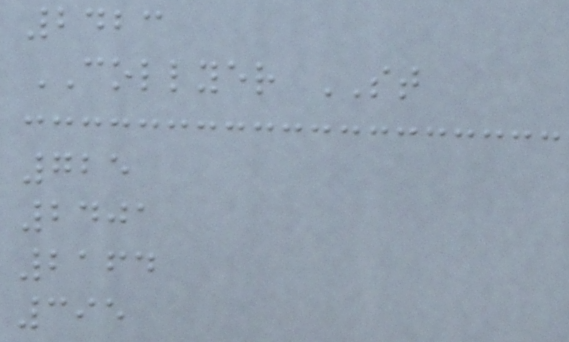2423
COLLYER ST
725
2401
2164
395
